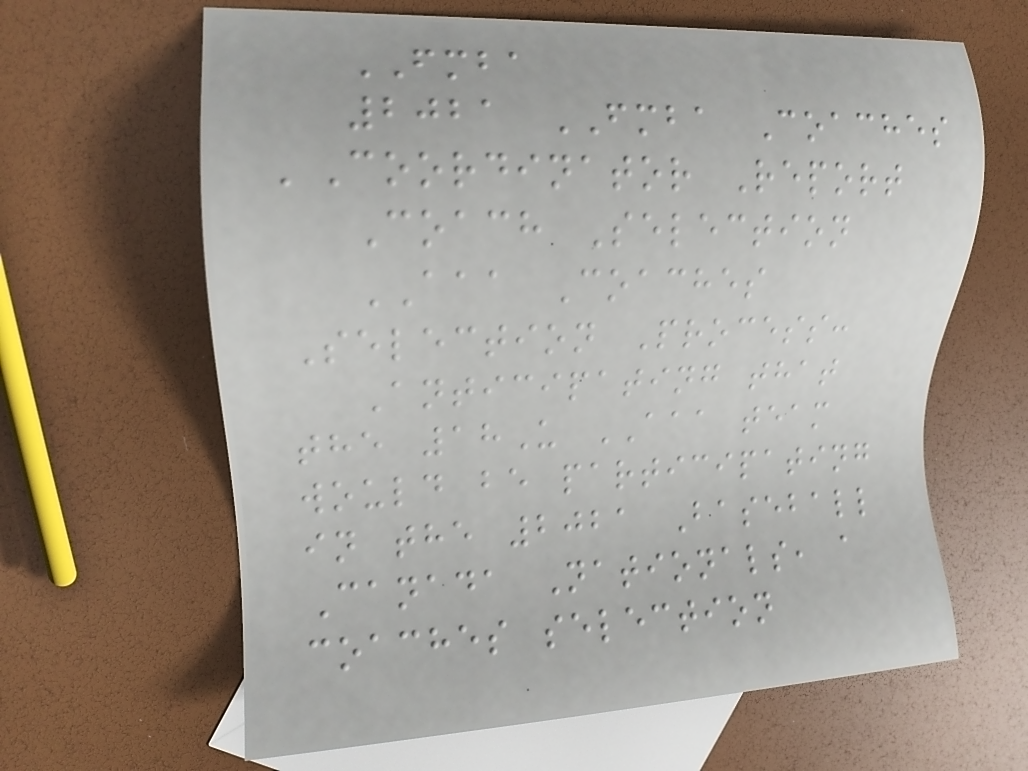FMBA
2021 FMBA Coaches
'Coordinator Report
Coach Selection
AAA Coaches
Selection Process:
Anticipating that
the 18U AAA team
would be participating
in the 2021 Baseball
Canada Nationals, a
coaches selection
